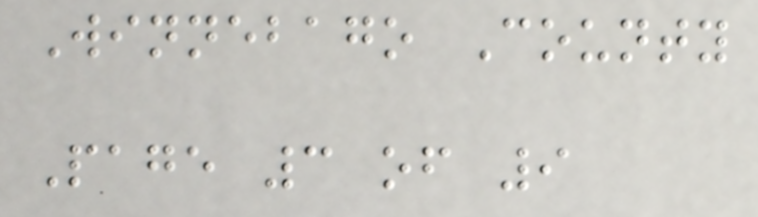Winnebago County
Page 3 of 9
